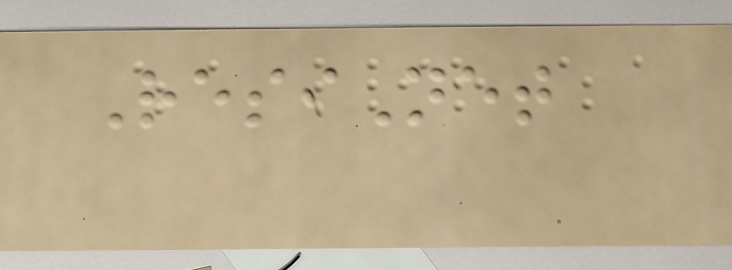ResiNet
